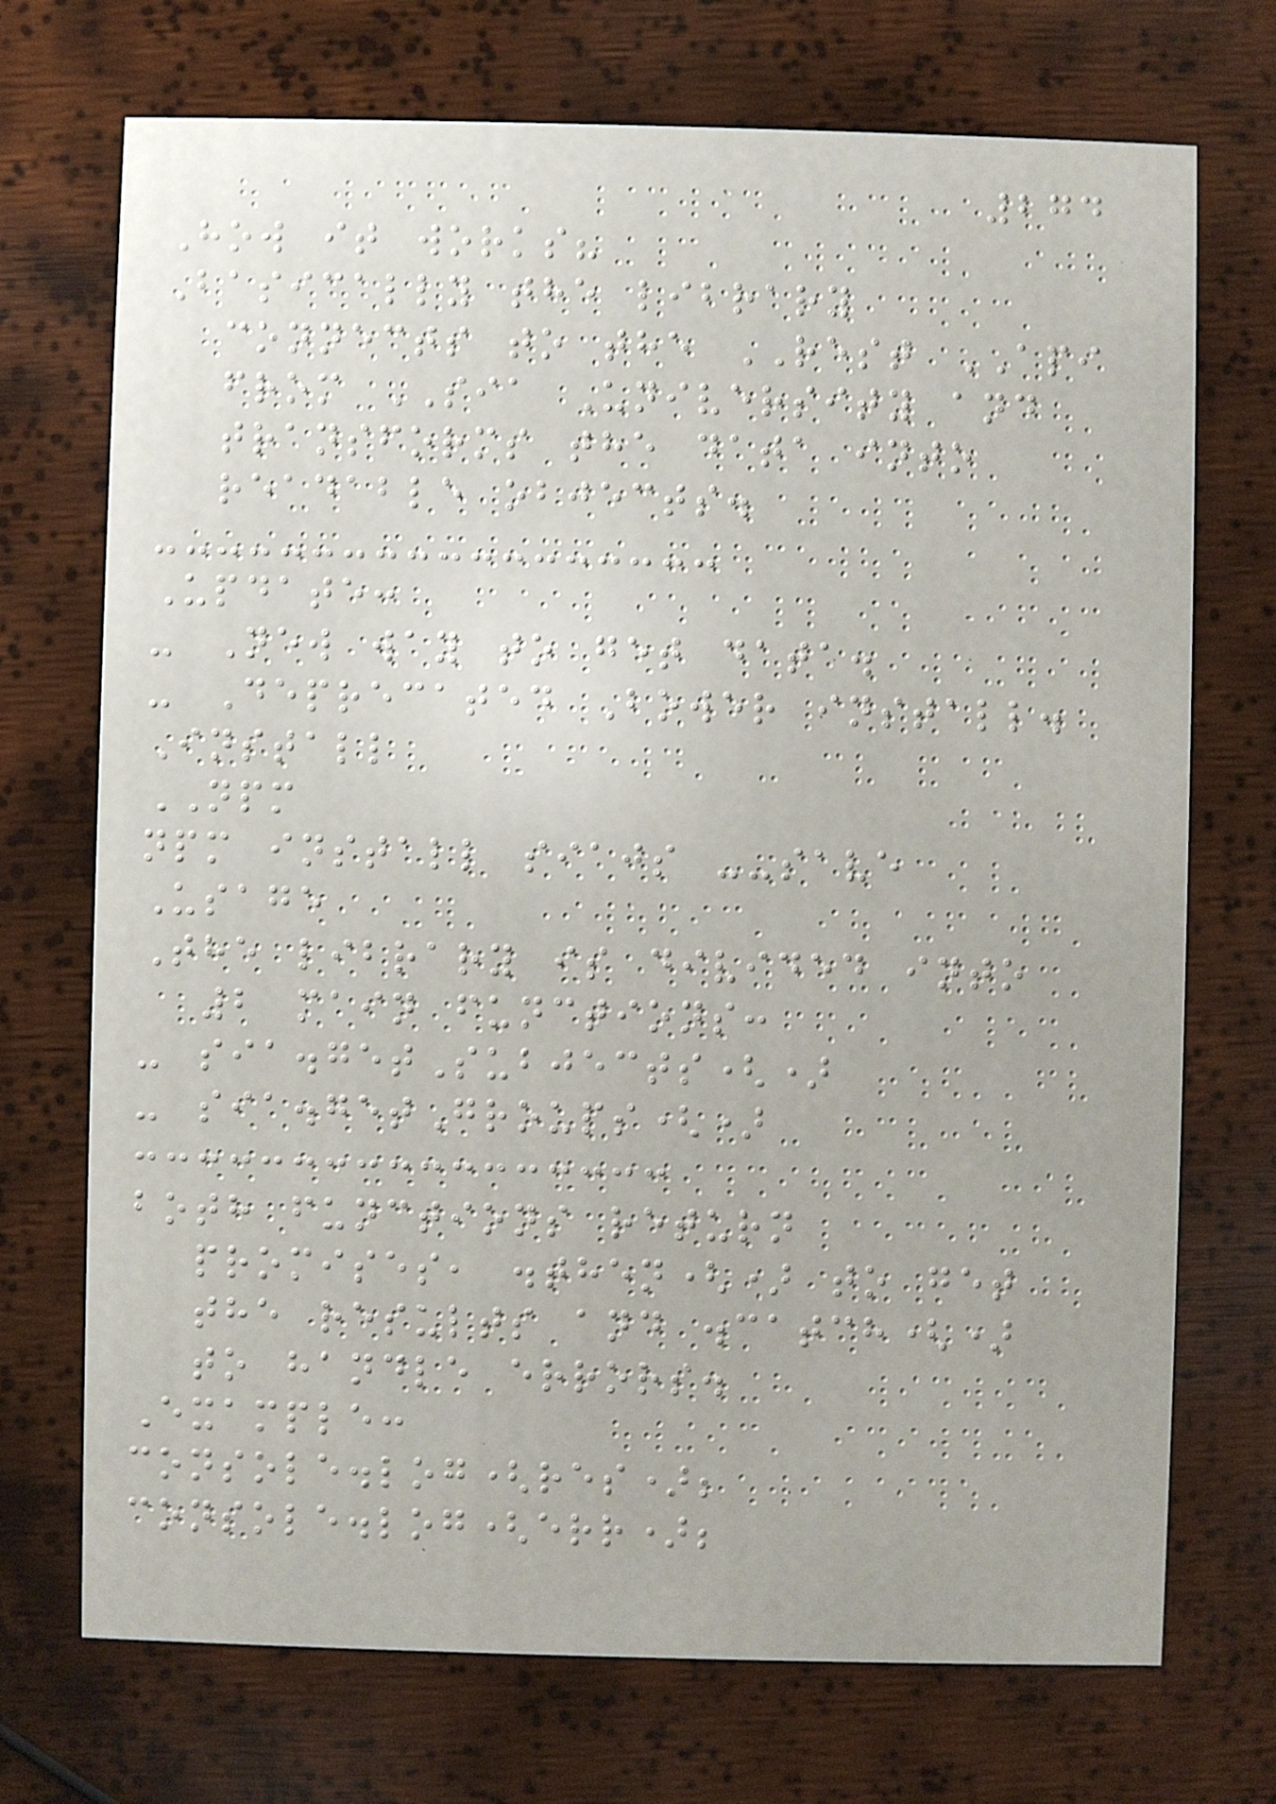274
How it works?
Basically the library
connects to the REST API
from SIA University and
transforms the data into
readable objects.
Update:
- New way to get data.
- Deprecated Bower install.
Install
NPM
npm install siajs --save
Usage
The library is divided into
2 main functions:
- sia.getSubjects()
- sia.getGroups()
both functions return
promises, .then() to get
the results and .catch()
to handle errors.
Example:
console.log(res);
console.log(err);
